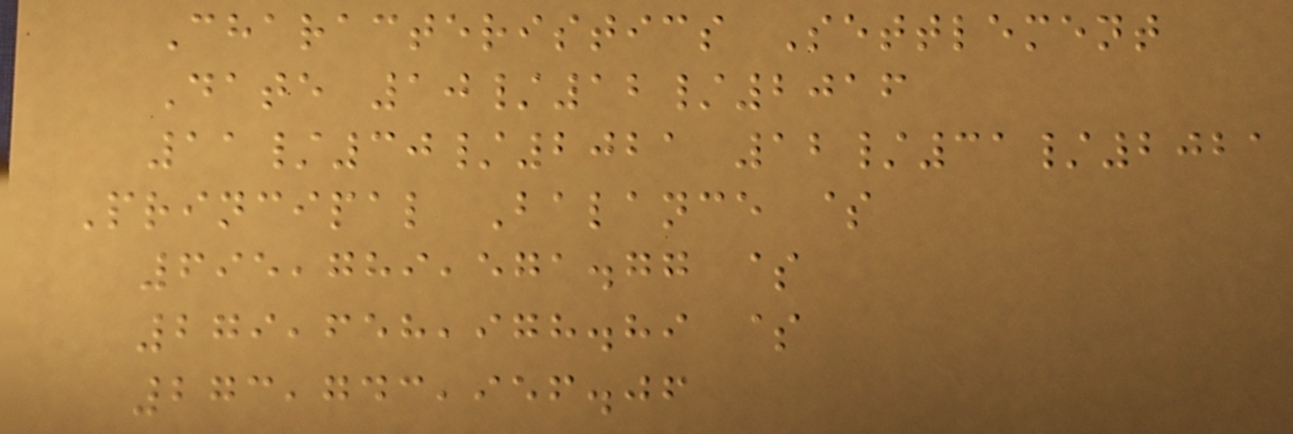Characteristics Settlement
Date 10/12/2016
11/30/2021 12/31/2021
Principal Balance $
695,789,571.77 $
279,658,978.89 $
273,743,956.06
